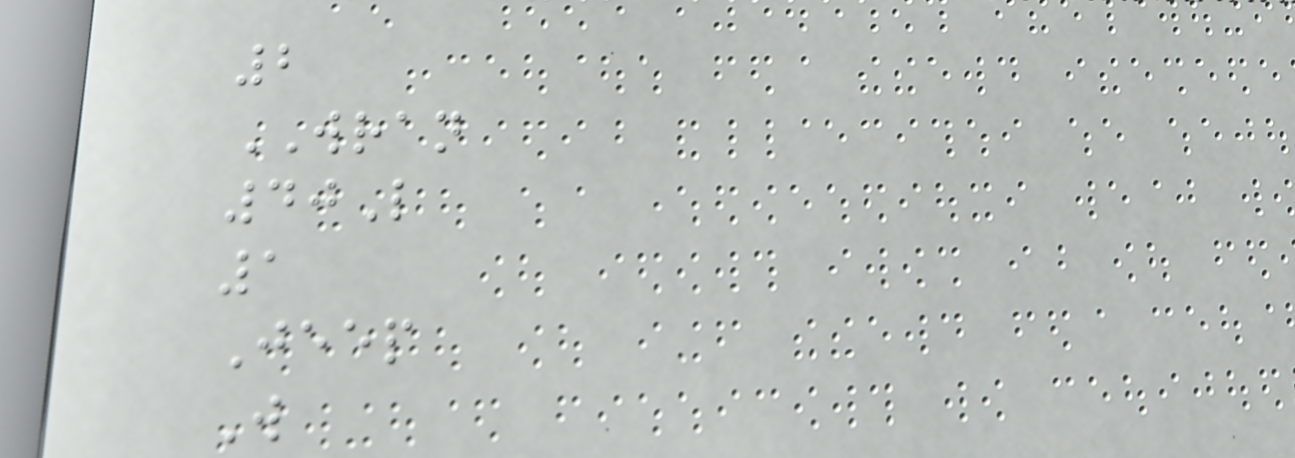2
WRAN
40L
1
Jeep
W
